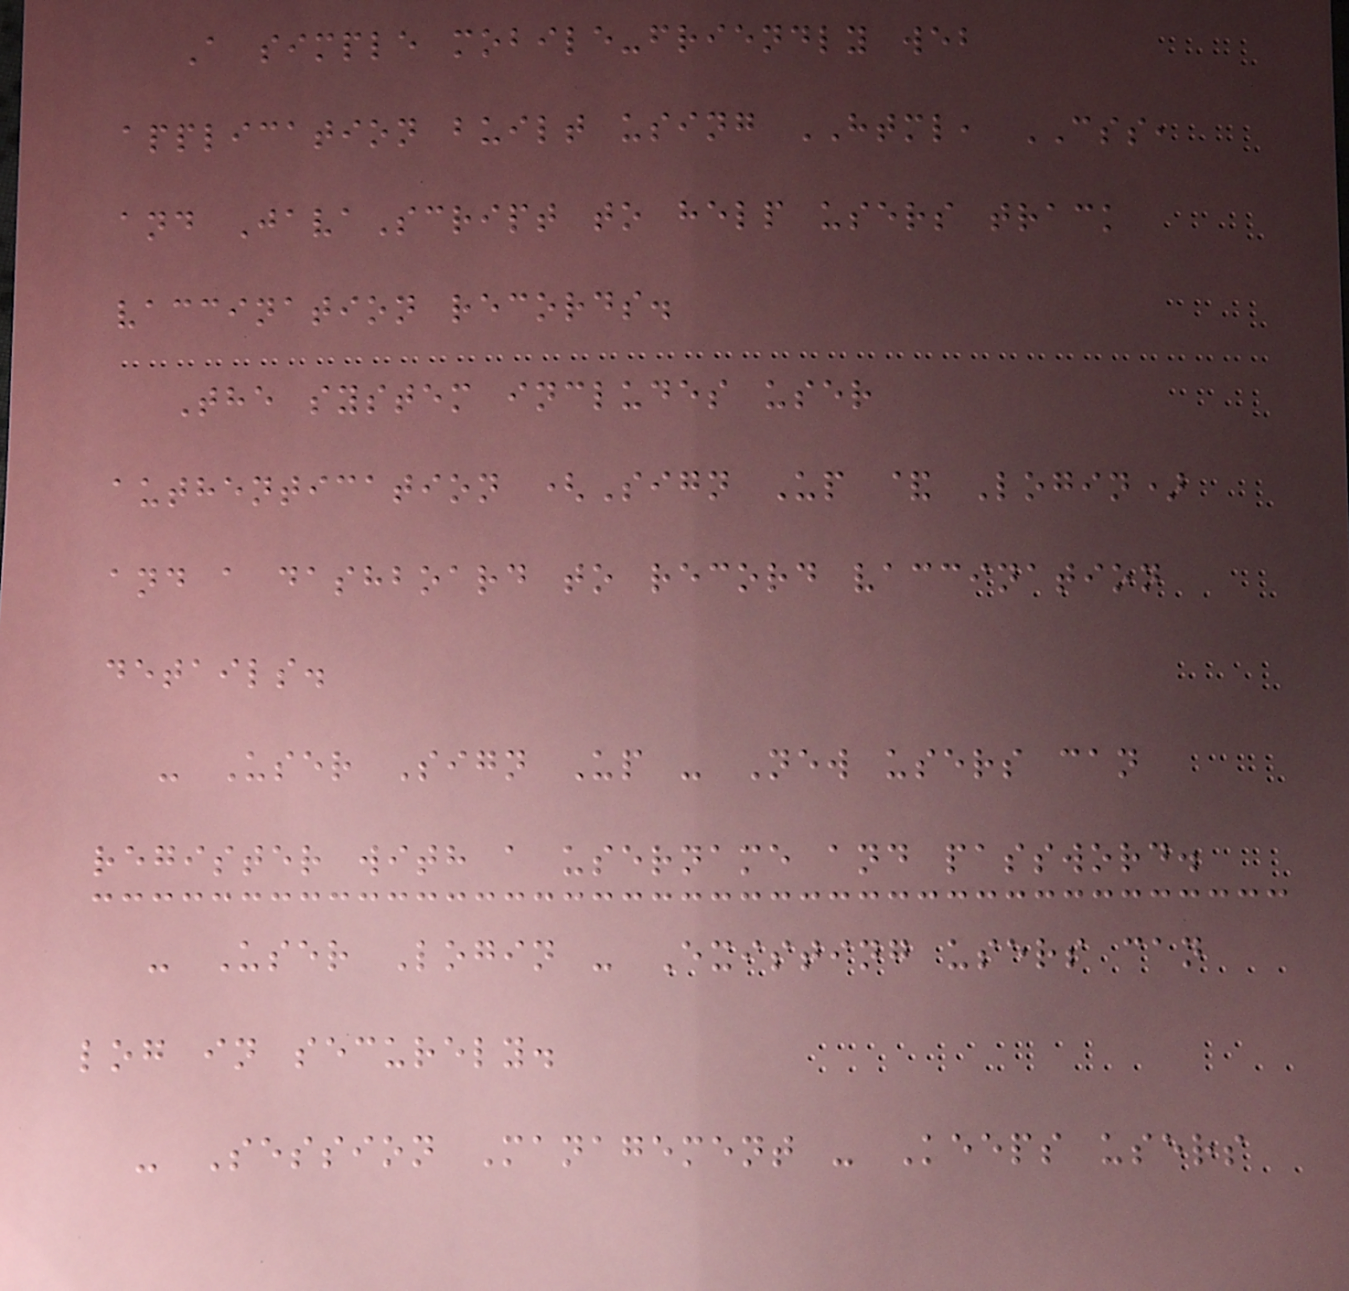A simple mobile-friendly web
application built using HTML, CSS,
and JavaScript to help users track
vaccination records.
The system includes user
authentication (Sign Up & Login)
and a dashboard to record vaccination
details.
- User Sign Up - New users can
register with a username and password.
- User Login - Existing users can
log in securely.
- Session Management - Keeps users
